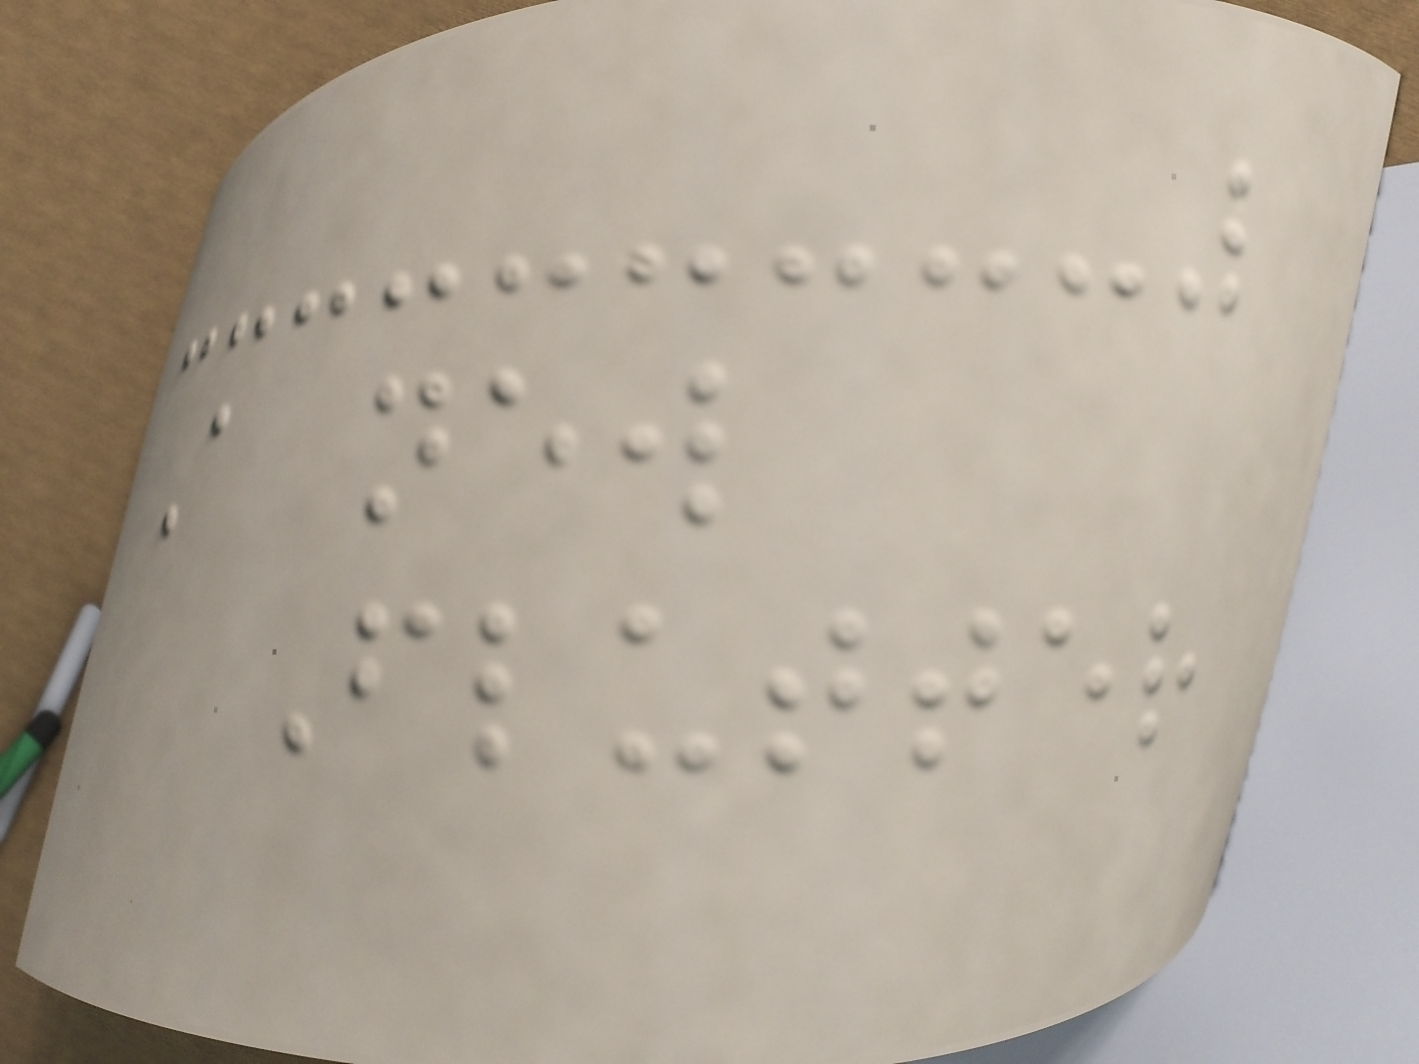A new
Flutter
